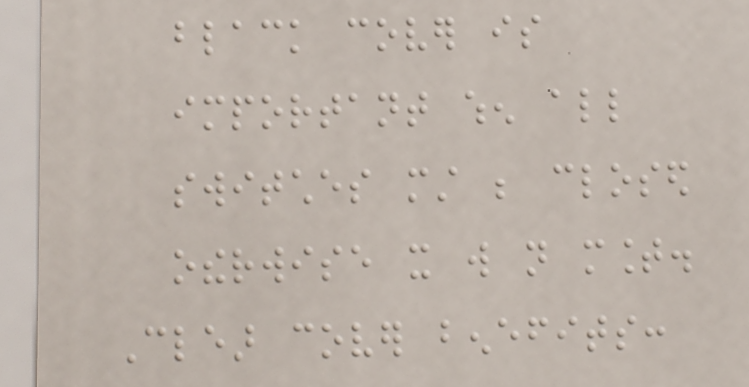black cover is
important when all
switches must be closed
otherwise it will not mount.
Clear cover benefits:
